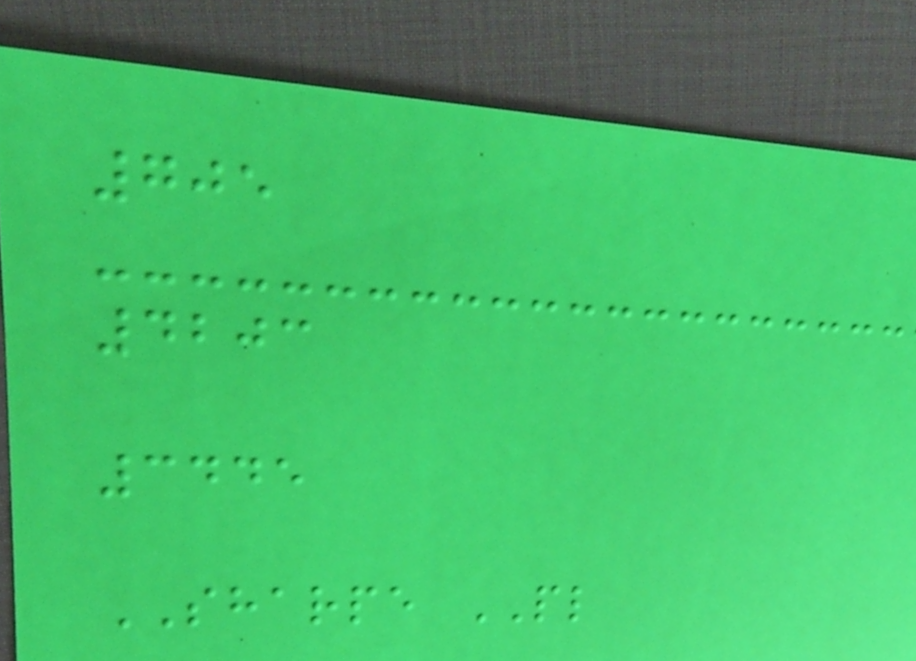705
4203
3445
SHARPE PL
